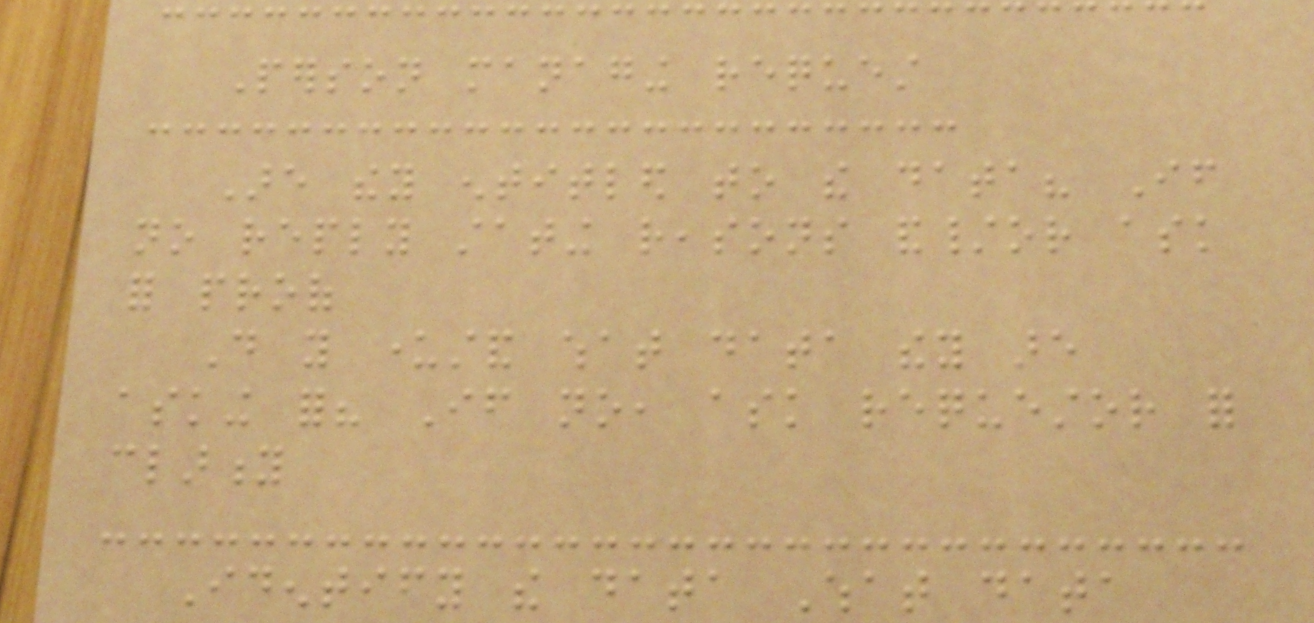Person managing request
Are they entitled to the data? If
no reply stating reasons and/or ask
for proof
Do you understand what data they are
asking for? If no, ask requestor for
clarity
Identify the data What data
